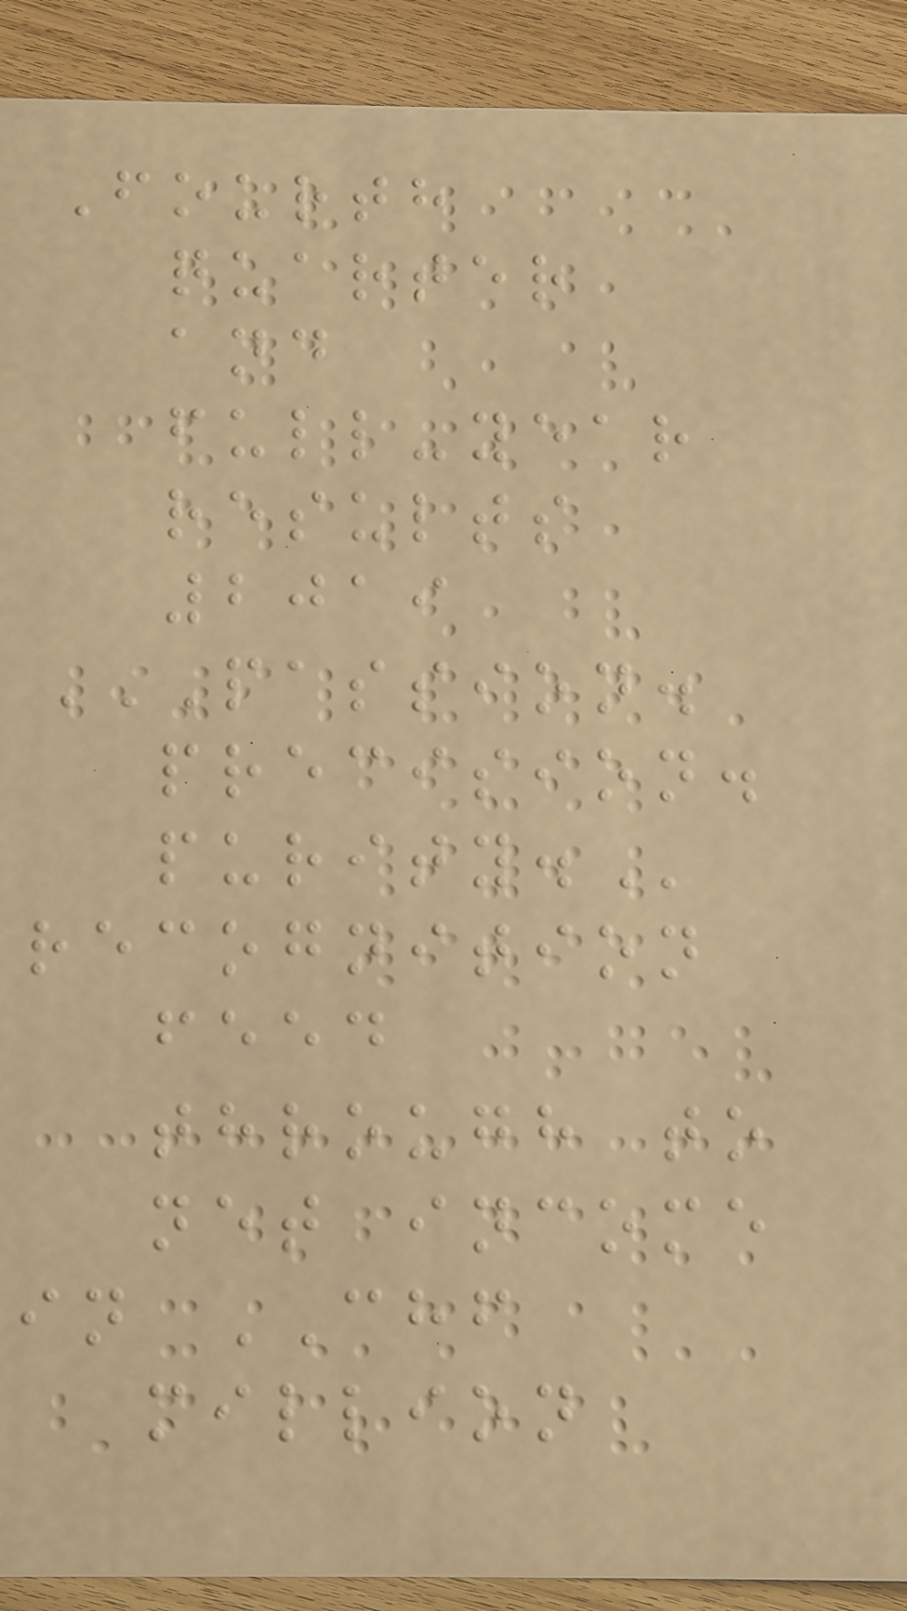Fourth
quarter
and
full-year
results
2019
PASSION.
PRECISION.
PURITY.
recognition
feed
through to
net income
in CHF
million
